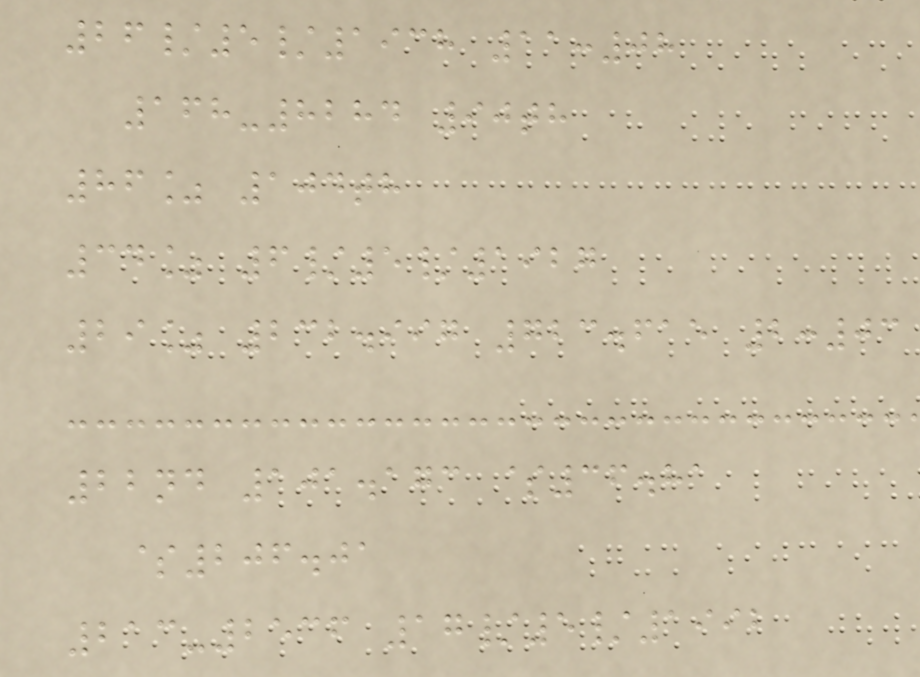26/5/1938 11:08
168-8284 90th
86% 104th
34% 6/5/1927
29% 232.997 723.615 2:03
22nd 101.173 $36.81
$206.01
213-2536 17/5/1992
